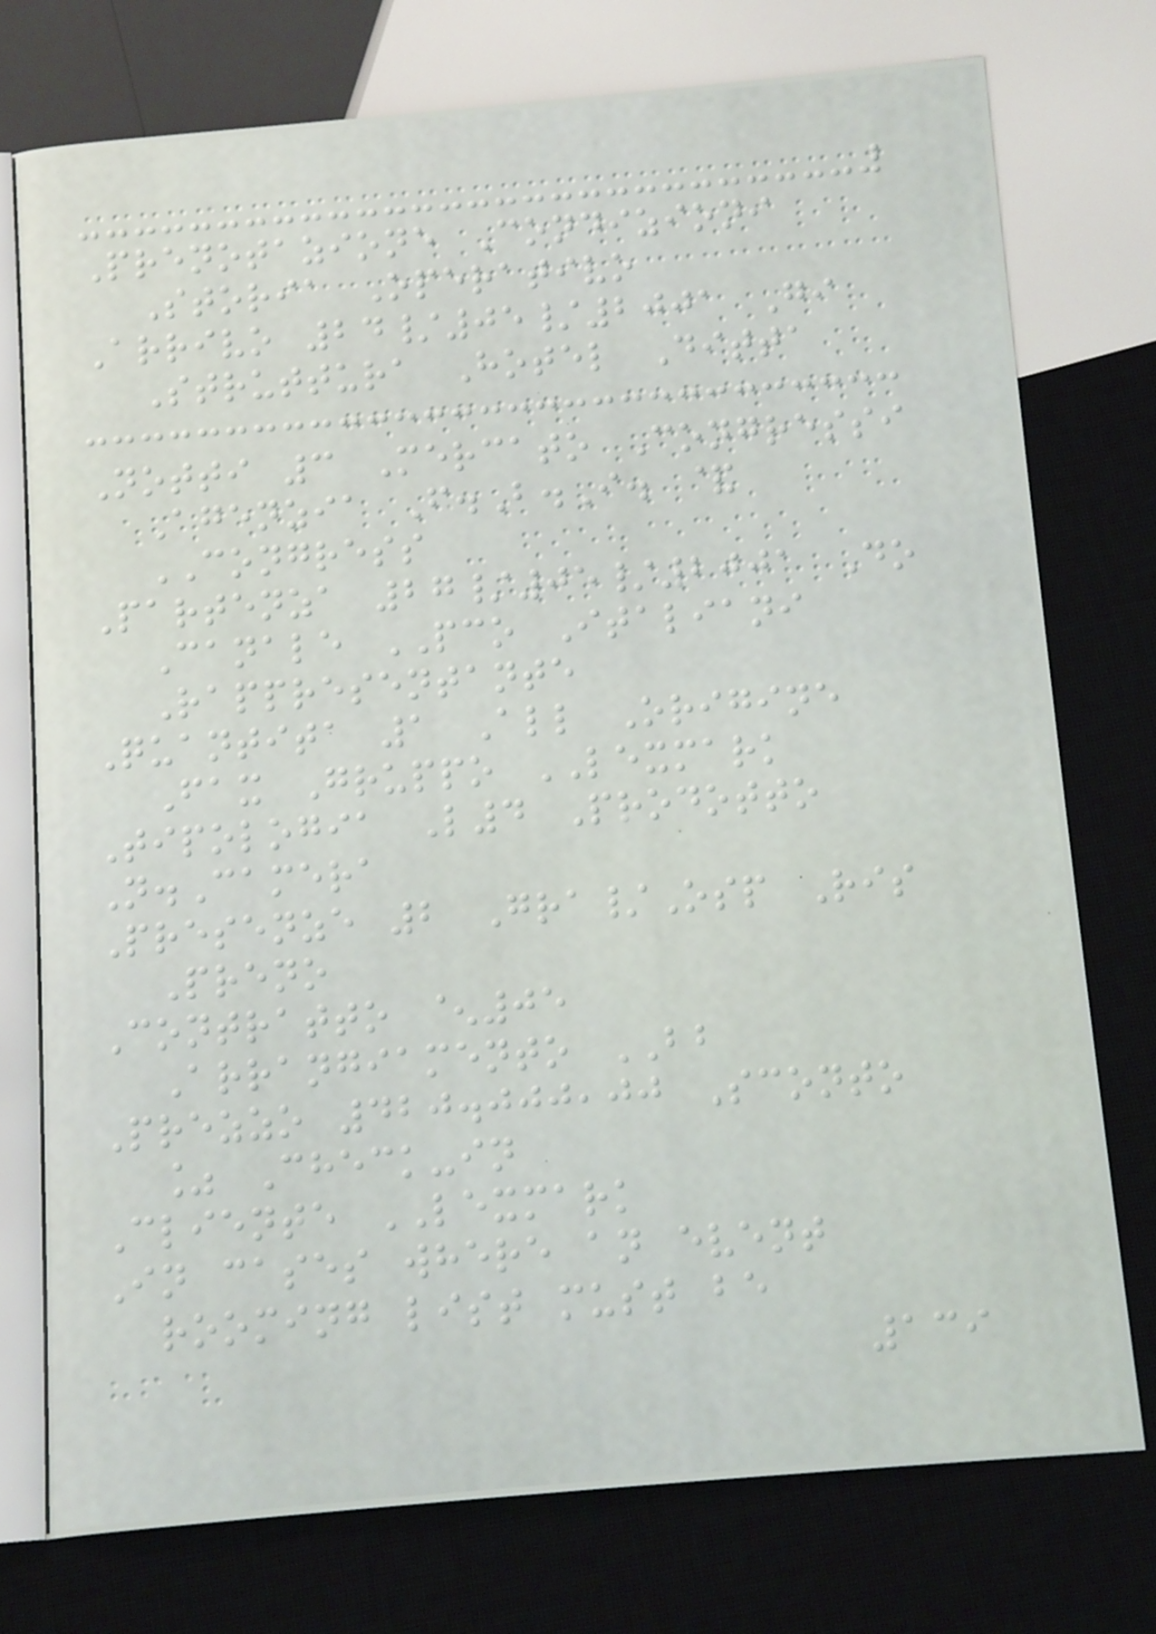Prenotazione Condizioni
Storia Operativo
Arrivo 24/05/2001 Gi
Struttura Hotel Ditta
Notti 3 Mercato Congressi
Agenzia F.B.I. &
CONGRESS
Partenza 27/05/2001 Do
Canale PCO Italiani
Rappresentante
Quantita 1 All Origine
Fax Gruppo LEXMARK
Tipologia L4 Prodotto
N.Camera
Presenze 2 Gra/Osp Ris
Preno
Contratto ^05
Arrangiamento BB
Prezzo 420.000,00 Sconto
% Check-in
Cliente LEXMARK
In cases where an event
rooming list must be
139
